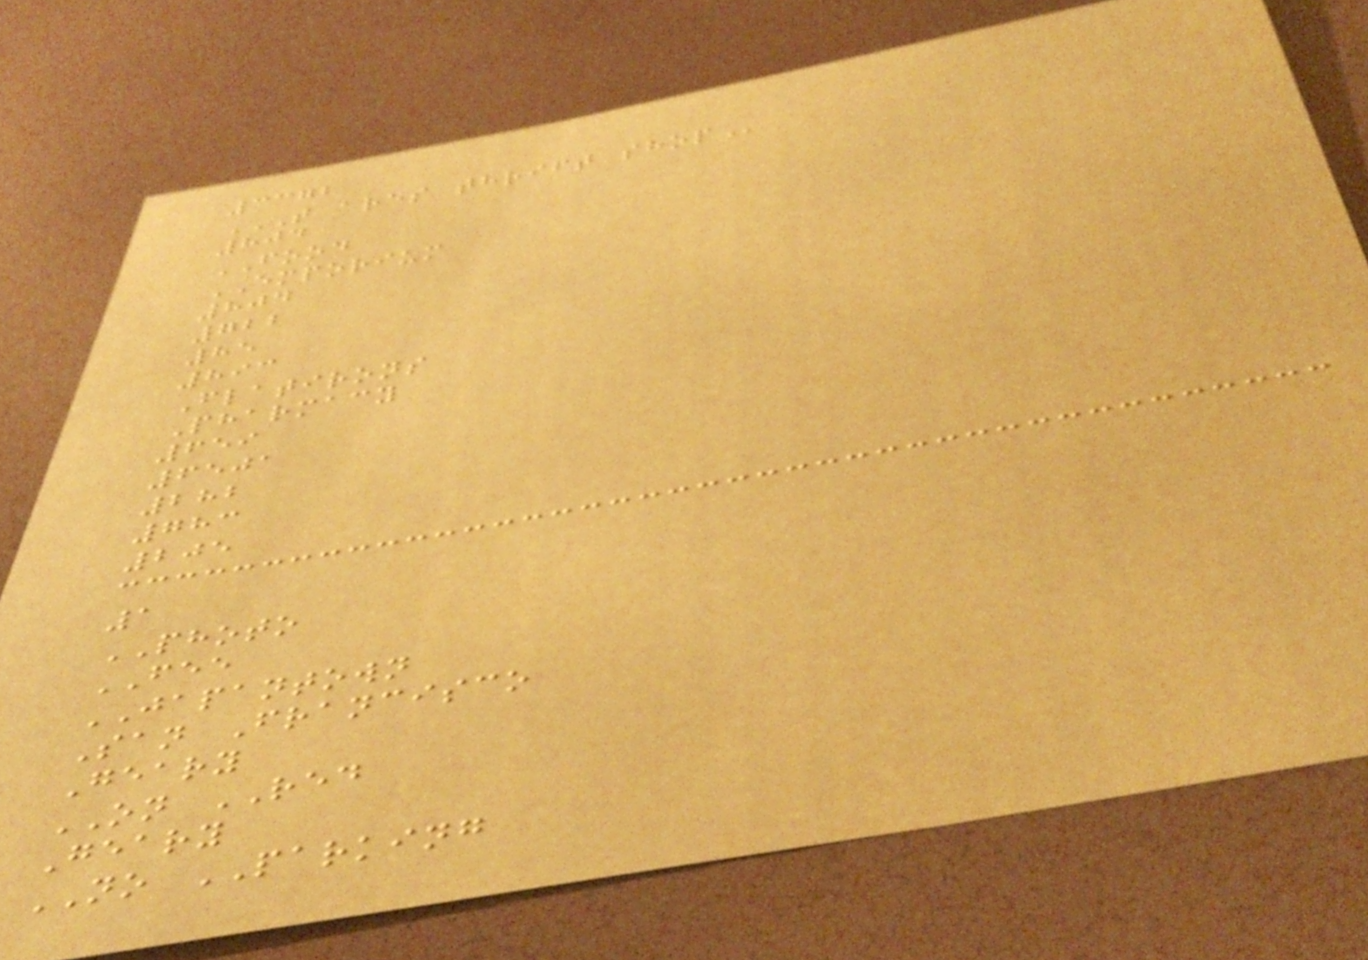3372
T ARES THRIFT SHOP
804
FOOD
EMPORIUM
804
722
85
893
Flatirons
Pharmacy
659
6501
282
783
205
1
PHOTO
FEE
JAPANTOWN
San Francisco
Geary
ON RED
Geary
NO PARKING
